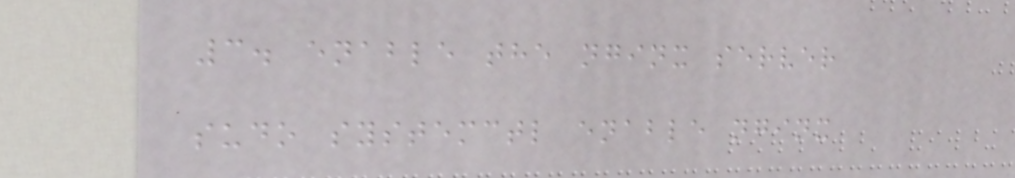3. enable the nginx server
sudo systemctl enable nginx
